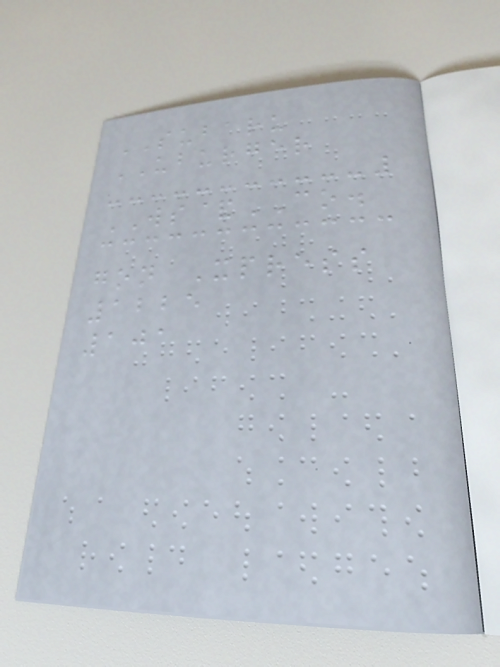SUBARU
UBURGER
WS&CO.
gon Xpress
1225
101
